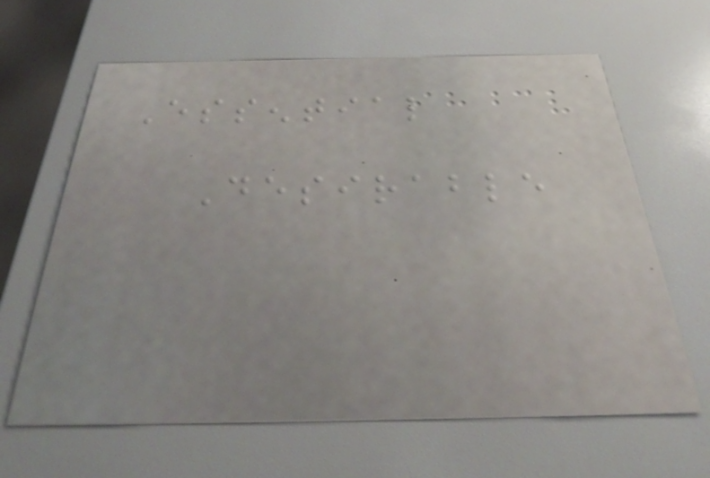Essential
Desirable
